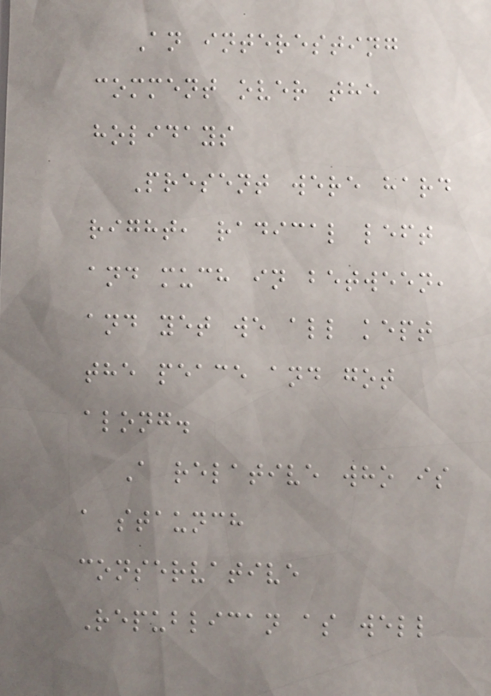An interesting
comment over the
holidays
Present were hard
right, radical left
and much in between,
and yet we all kept
the peace and got
along.
A relative who is
a staunch
conservative
Republican as well
